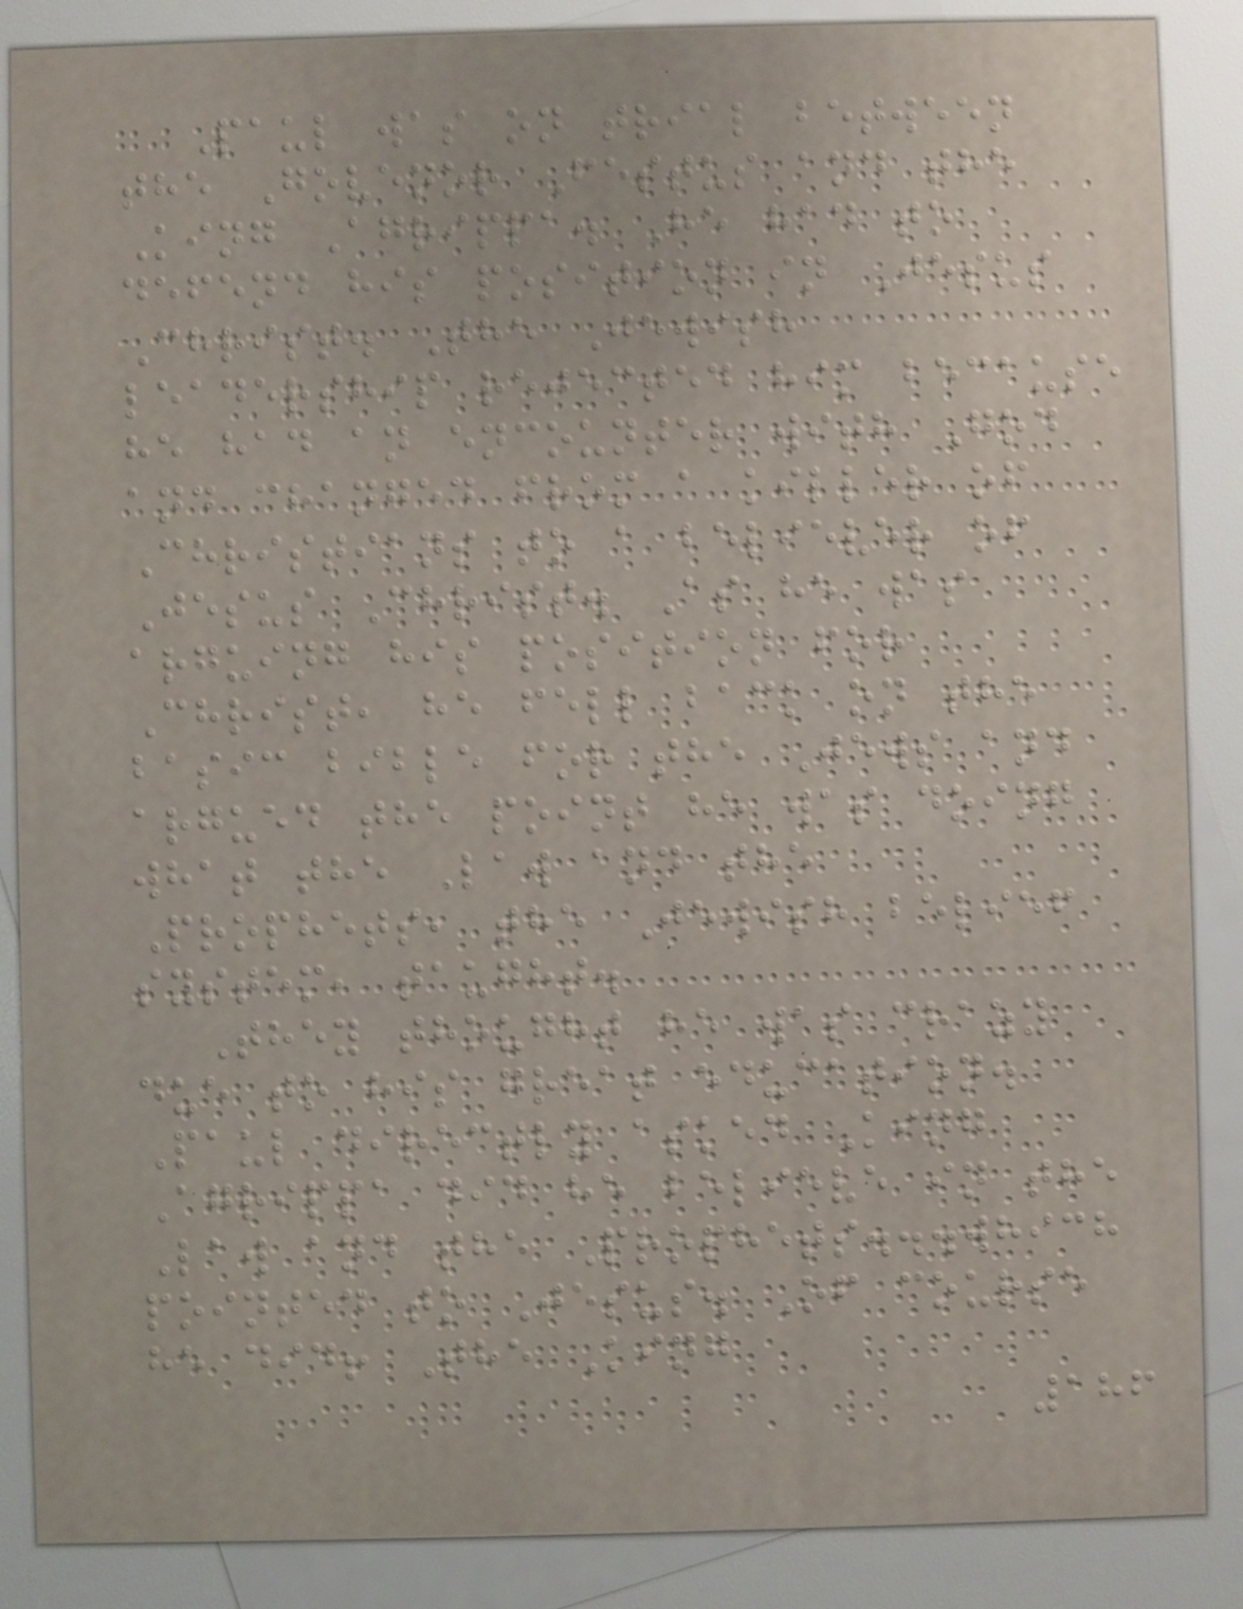Paul was on trial between
the Govenor Festus and the
King Agrippa. He had to
defend his position in Jesus
Christ. The Jewish
leadership rejected him because
he had an encounter with God
and changed from a killer of
Christians to a believer of
Jesus Christ. As he was
arguing his position for
Christ, he fell back on the
basic bible for the Jews and
argued the point he was doing
what the Law and the
Prophets, the Jewish belief
system, taught.
They thought he was crazy
due to his great education.
Paul directly asked King
Agrippa did he believe in the
Law and the Prophets...which
pointed to Jesus. Of course
he did! The King
186
